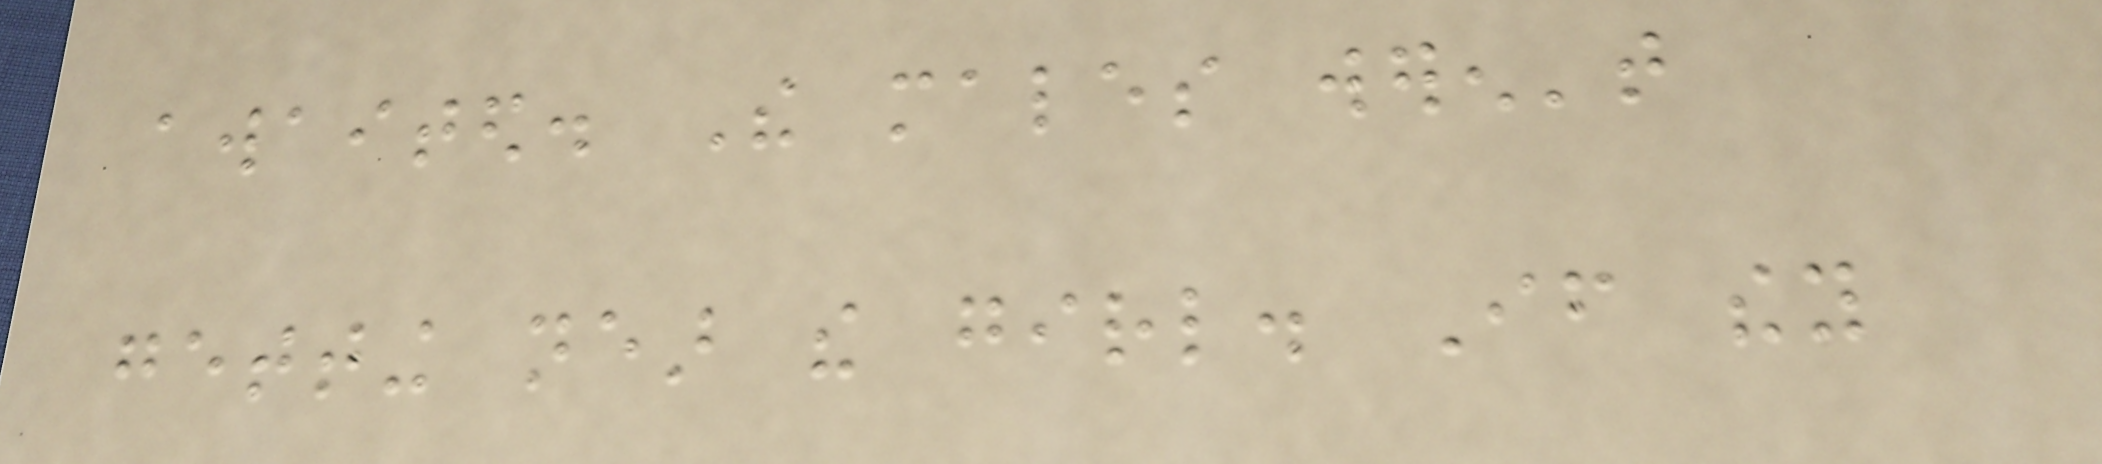awaited. The males weren't
getting near the girl. If they
